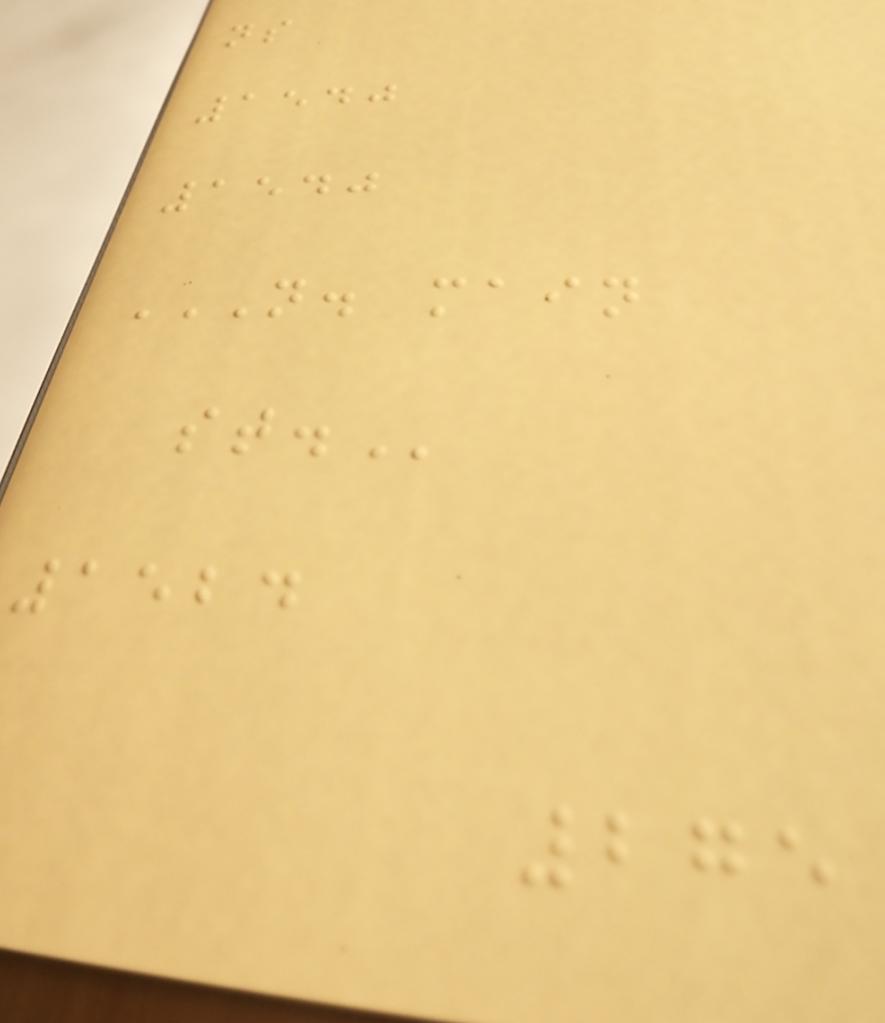ns
1540
1540
N. MAIN
ST.
1524
275
